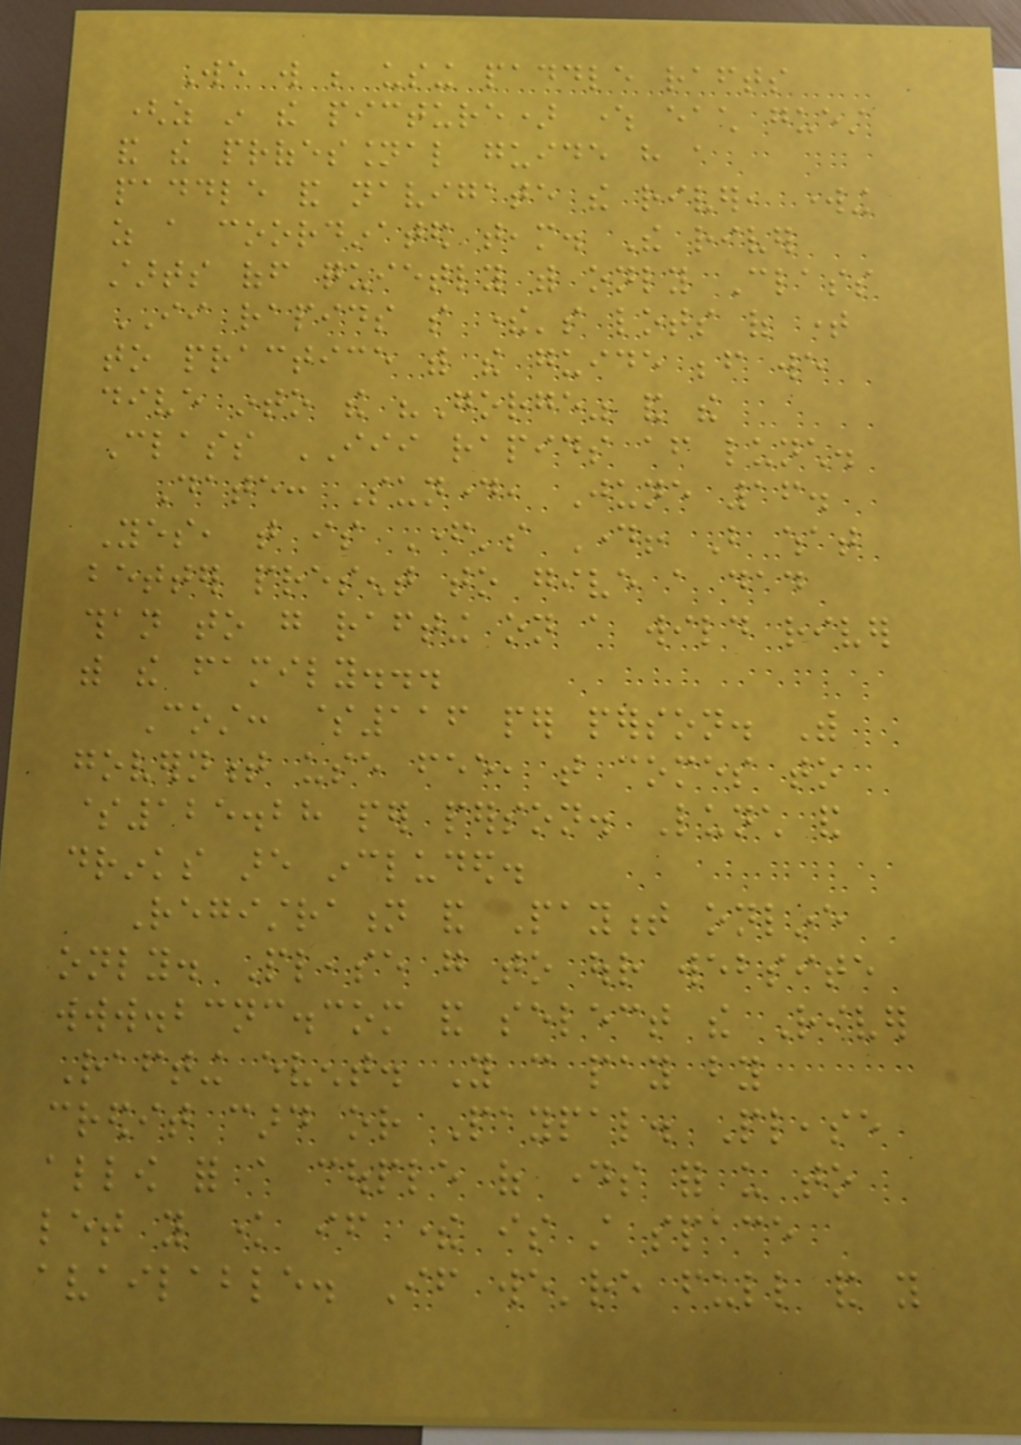We will be using paddle rafts
(as in the picture) where each guest
and the professional guide have a
paddle and navigate the river, working
as a coordinated team. The river
starts off quietly with only Class
II rapids so there's lots of time
to practice with the guide before we
dive into the "Gorge" and the
Class III rapids after lunch.
Date: Sunday, June 16.
Yes, that is Father's Day! But what
better present to give a dad
than to go rafting on a wild river
with the family...
Cost: $116 per person. With
government use fee, that comes to
$125.28 per person. Lunch and
drinks are included.
Registration and Payment online
only. Please go to our website
www.bcnc.com and select the River
Rafting event. You can pay by
credit card or Paypal. Please
allow for a couple of days for us to
let you know if there is still space
available. If we're full and you
